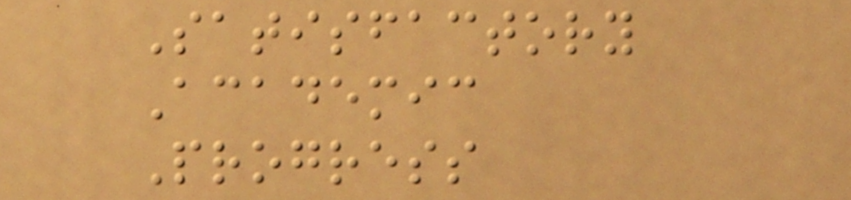Satisfactory
Academic
Progress
